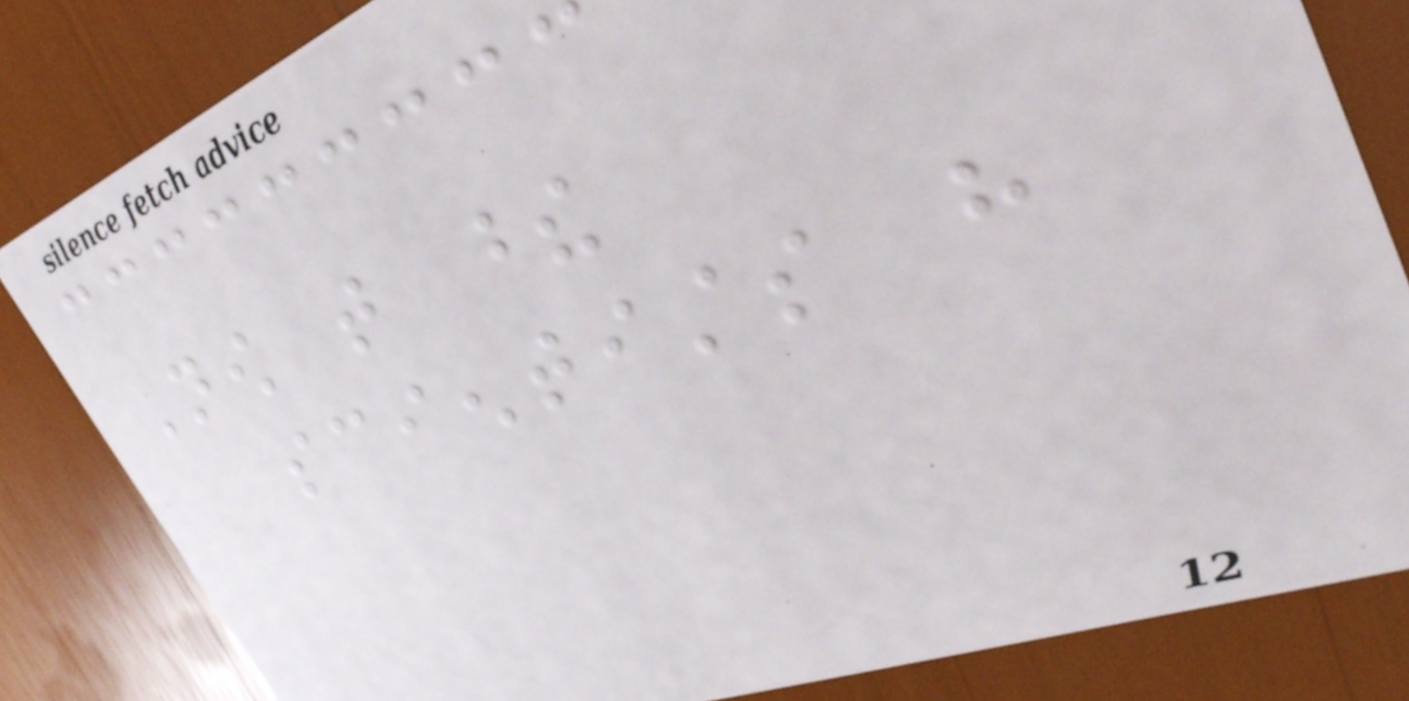Now that these
scientists have
